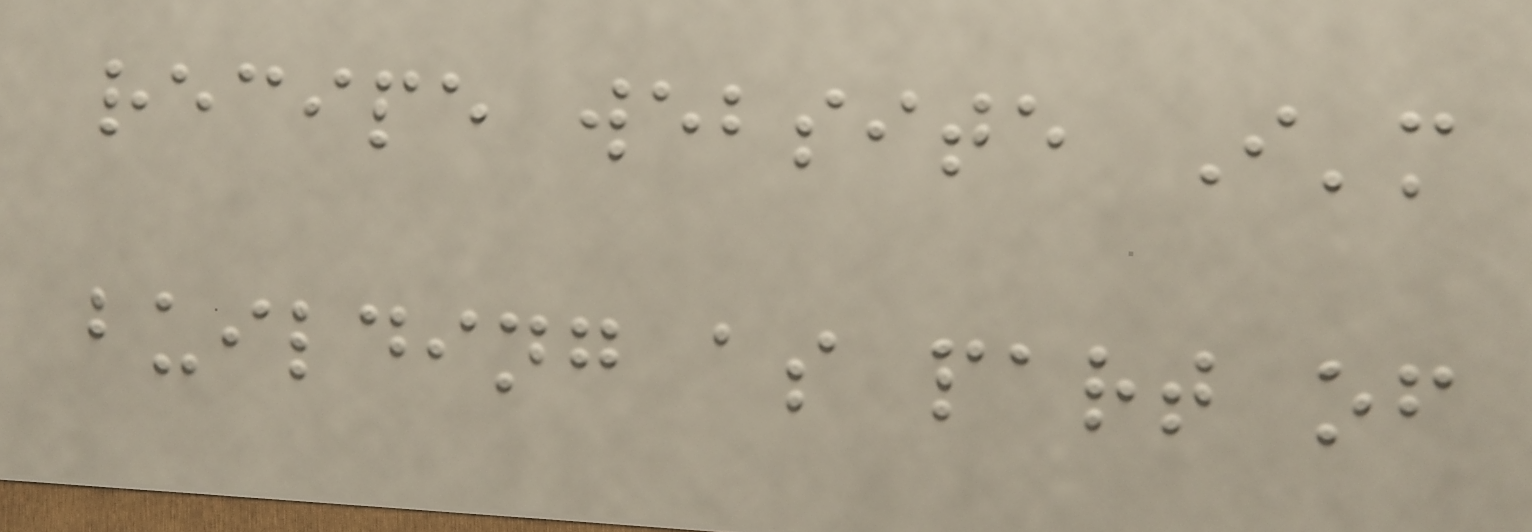recipe website I'm
building as part of
